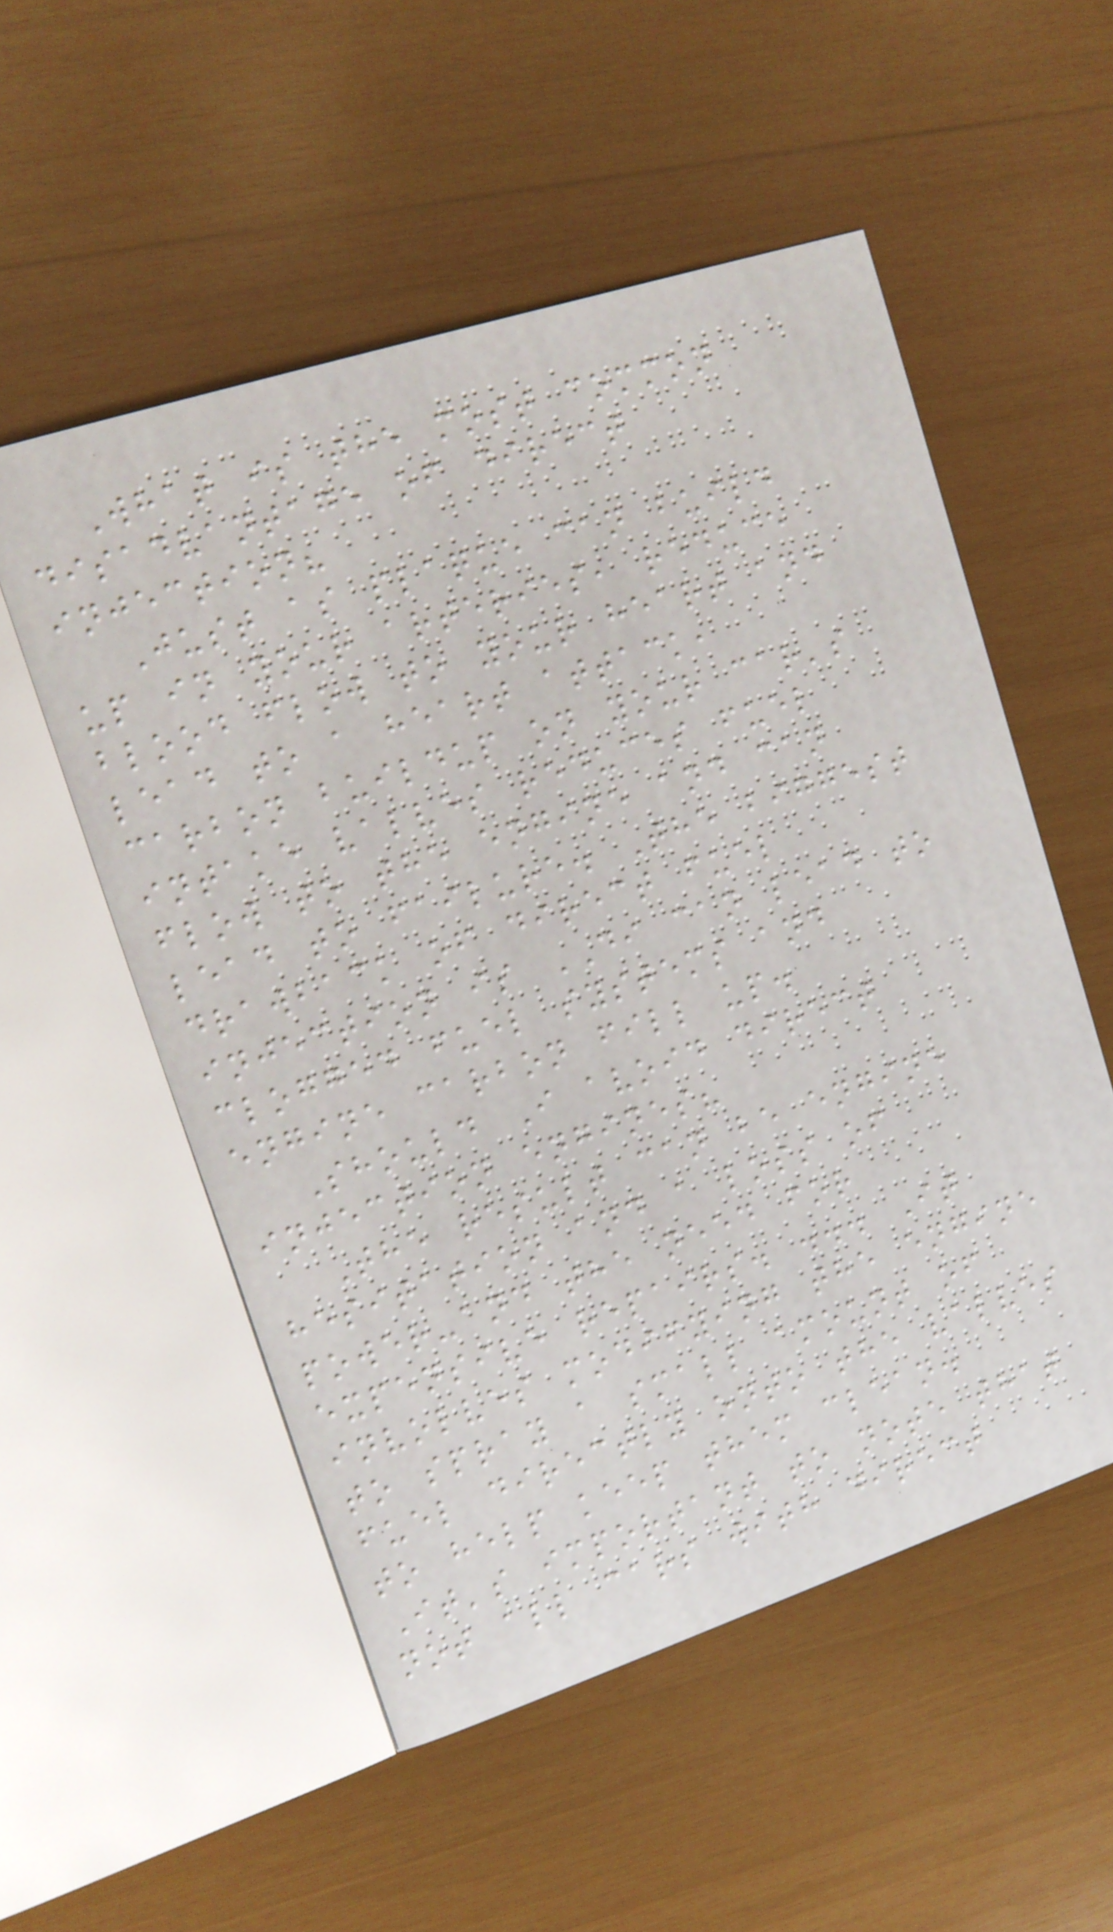What is the most common
disadvantage of direct
injection?
Just as plaque can build
up in your arteries, reduce
blood flow to your heart and
lead to a heart attack,
carbon buildup on your car's
intake valves reduces fuel
flow to the engine and can
lead to failure. The biggest
drawback of direct fuel
injection is DI can lead to
clogged fuel systems and
engine carbon fill up.
Should I avoid direct
injection engines?
The result can be engine
hesitation and a loss of
power-and the need for
expensive repairs. ... It
involves modifying the engine
to spray a small amount of
fuel directly onto the valves
to help keep them clean.
It's important to note that
not all cars with direct
